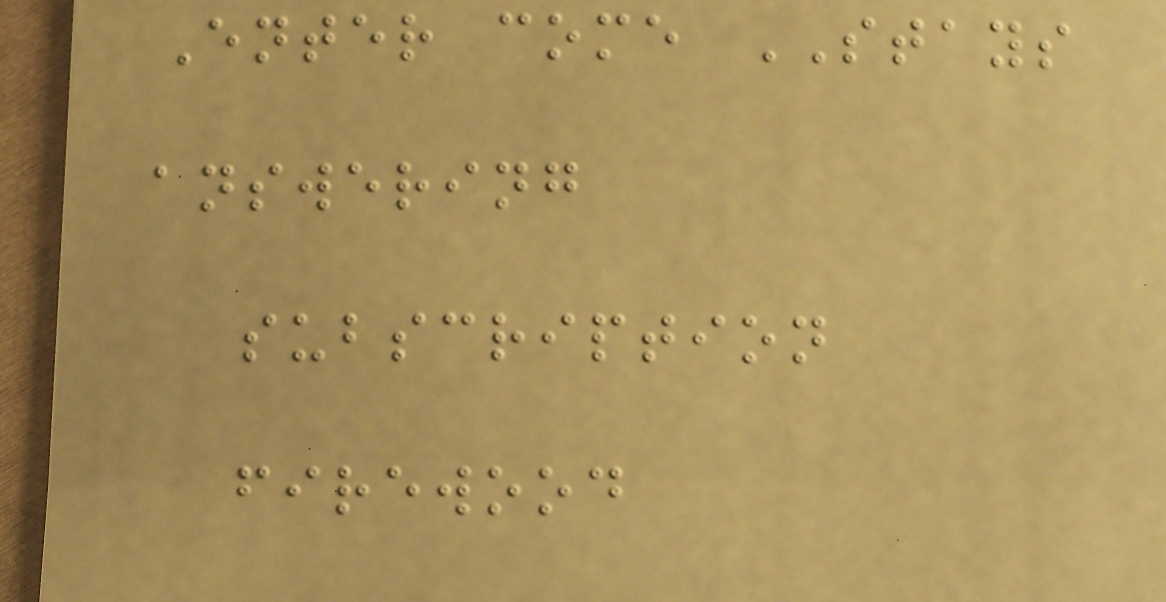Enter come STAYS
answering
subscription
firewood
